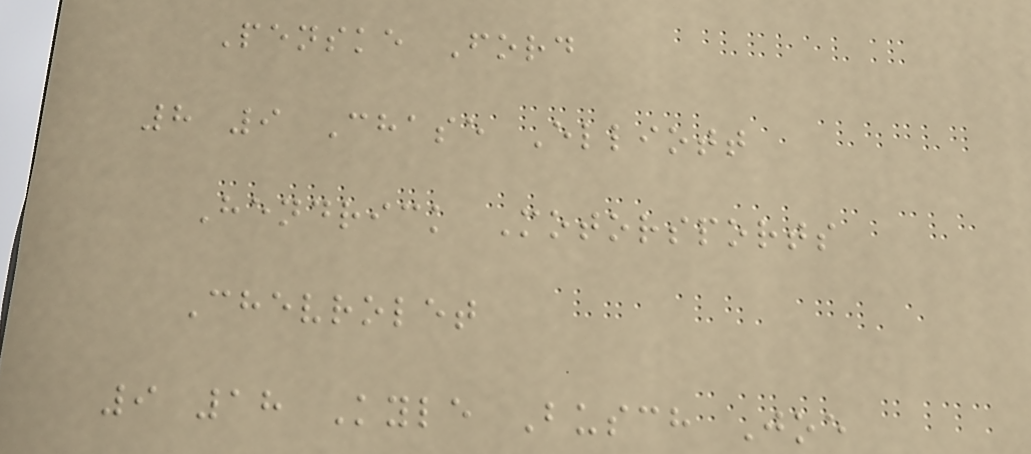Penske Ford
8 9 Chase Elliott
Hendrick Motorsports
Chevrolet
9 18 Kyle Busch Joe
